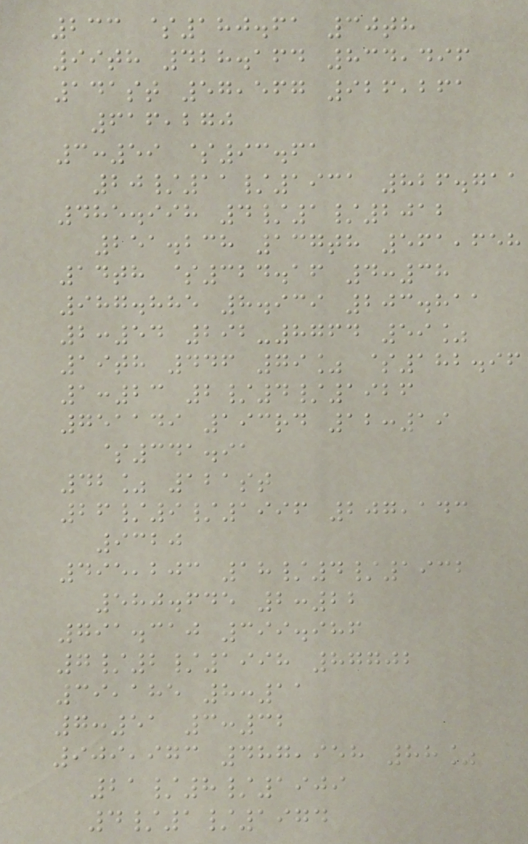233 $180.61 30th
99th 428.164 834,496
141st 57,567 926,261
616,270
3:59 $93.61
20/11/1931 826.711
485.998 4/1/2012
251.238 137th 561,658
14th $324.16 4:38
987.885 8.939 203.811
2:54 292-8764 59%
19th 446 79% $182.96
1:23 2/4/1926
751149 193rd 12:19
$341.91
42% 121st
26/9/1996 207,143
9320
495,203 18/4/1932
580.645 2:22
791.310 399.986
7/2/1998 87702
39,185 8:11
7:51 3:32
909,973 487,958 88%
21/8/1909
4/1/1974
